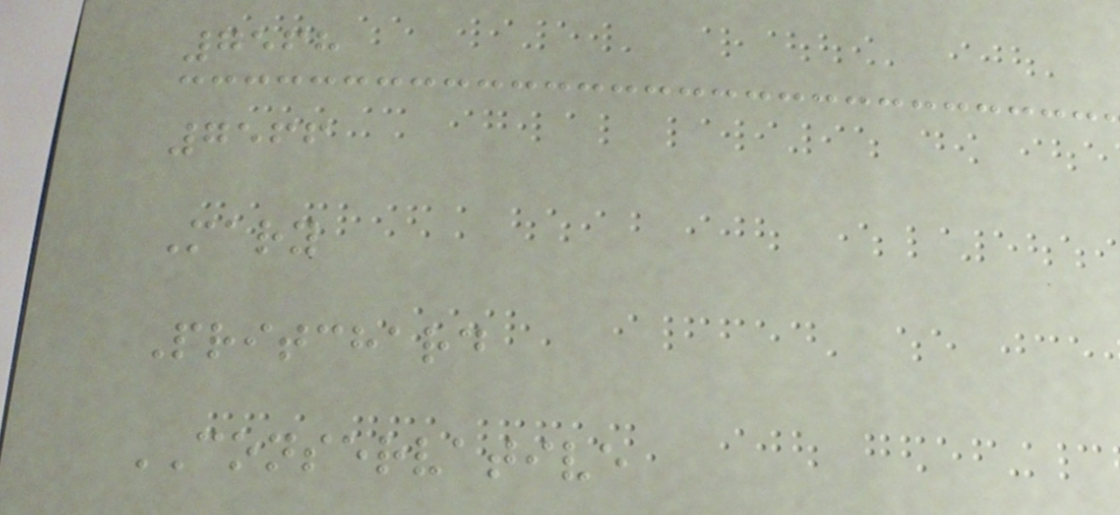7568
7566
Mary
Pritchard
CONSERVATIVE
